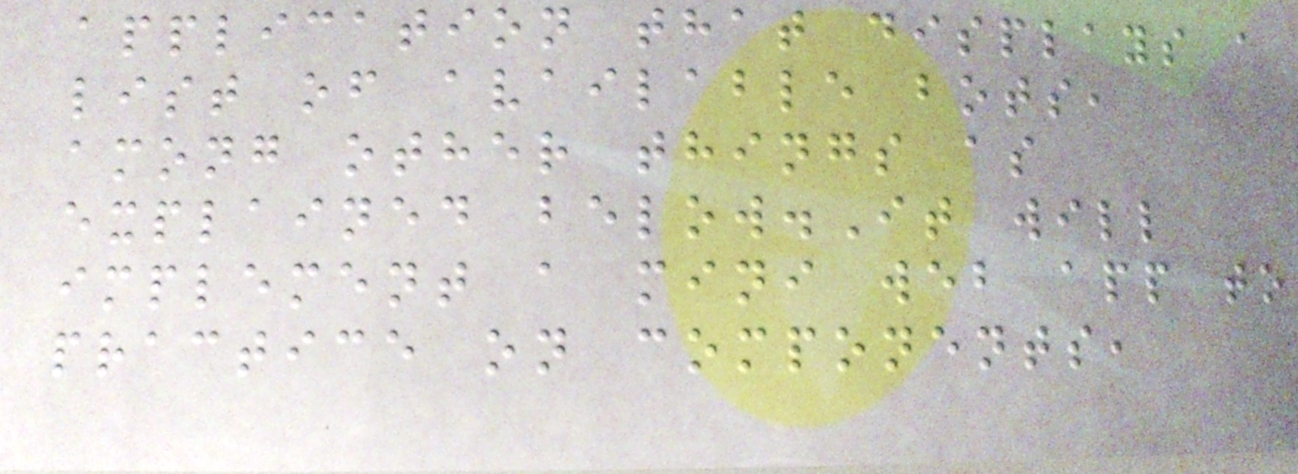application that displays a
list of available bots,
among other things as
explained below.It will
implement a mini web app to
practice on components,
